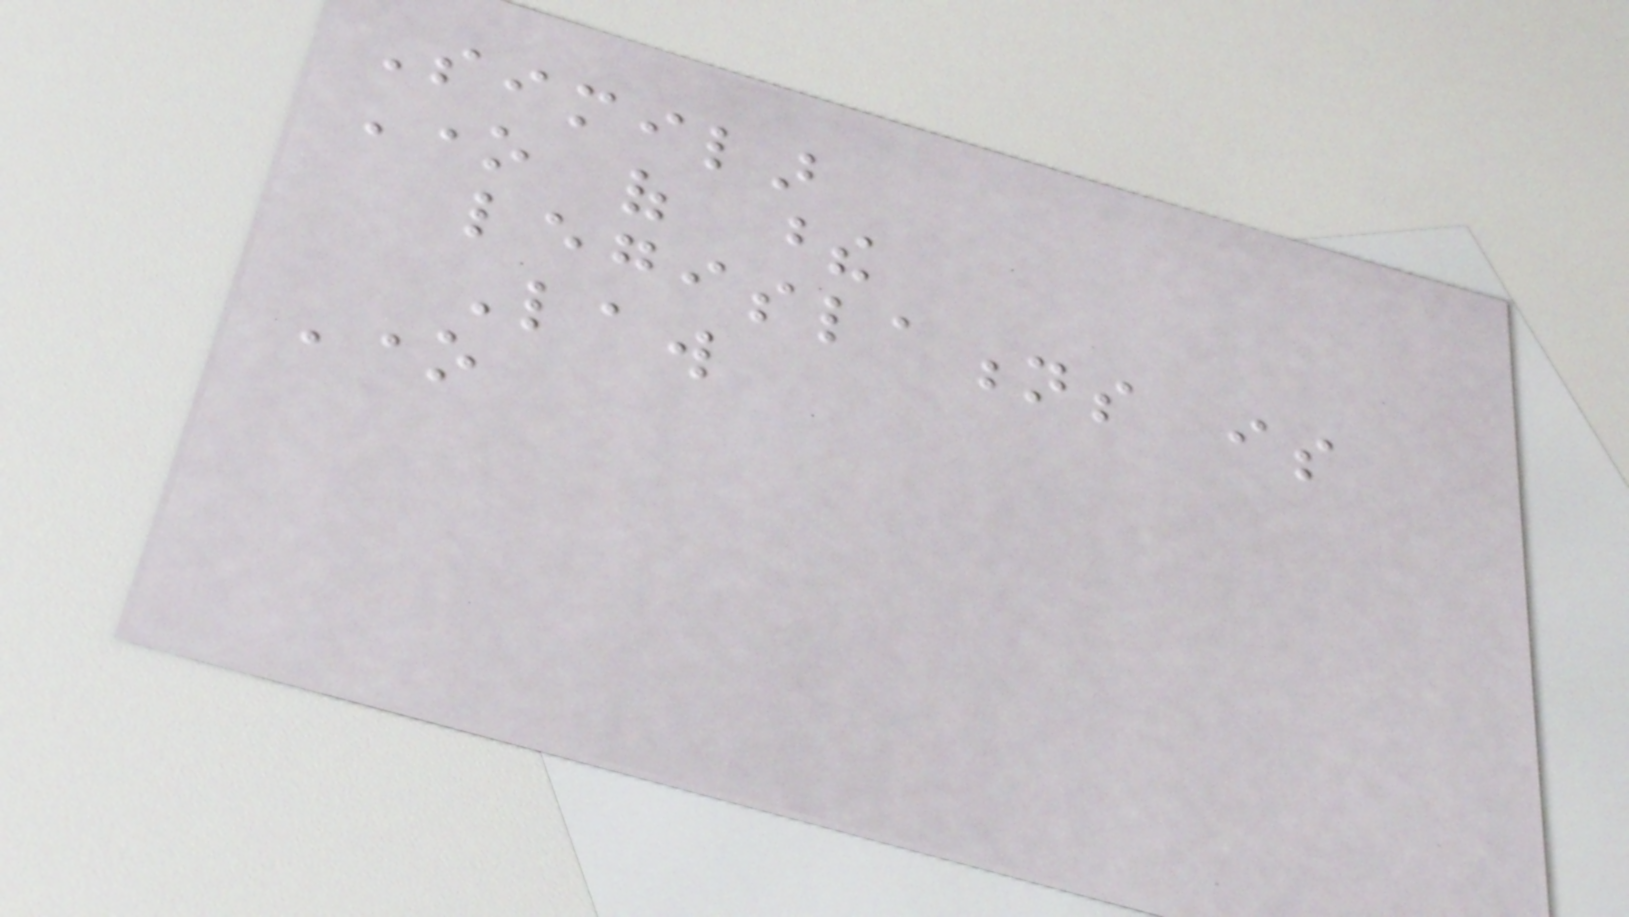Similar
One of these
legislations is
Law
One
